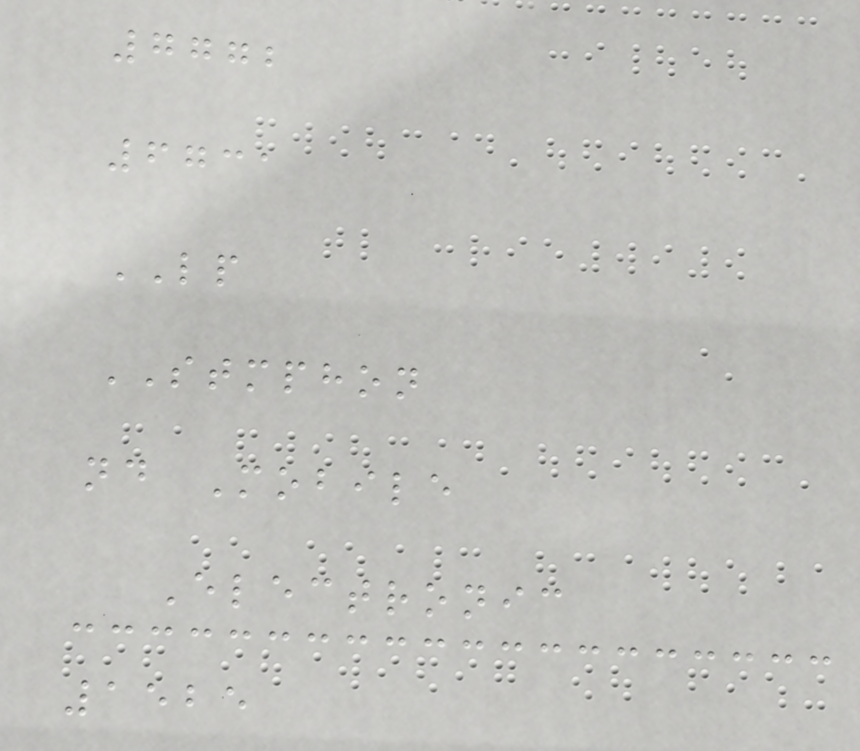7772
6731
LP
STMPHON
nd Mobile
Electronic
1525
